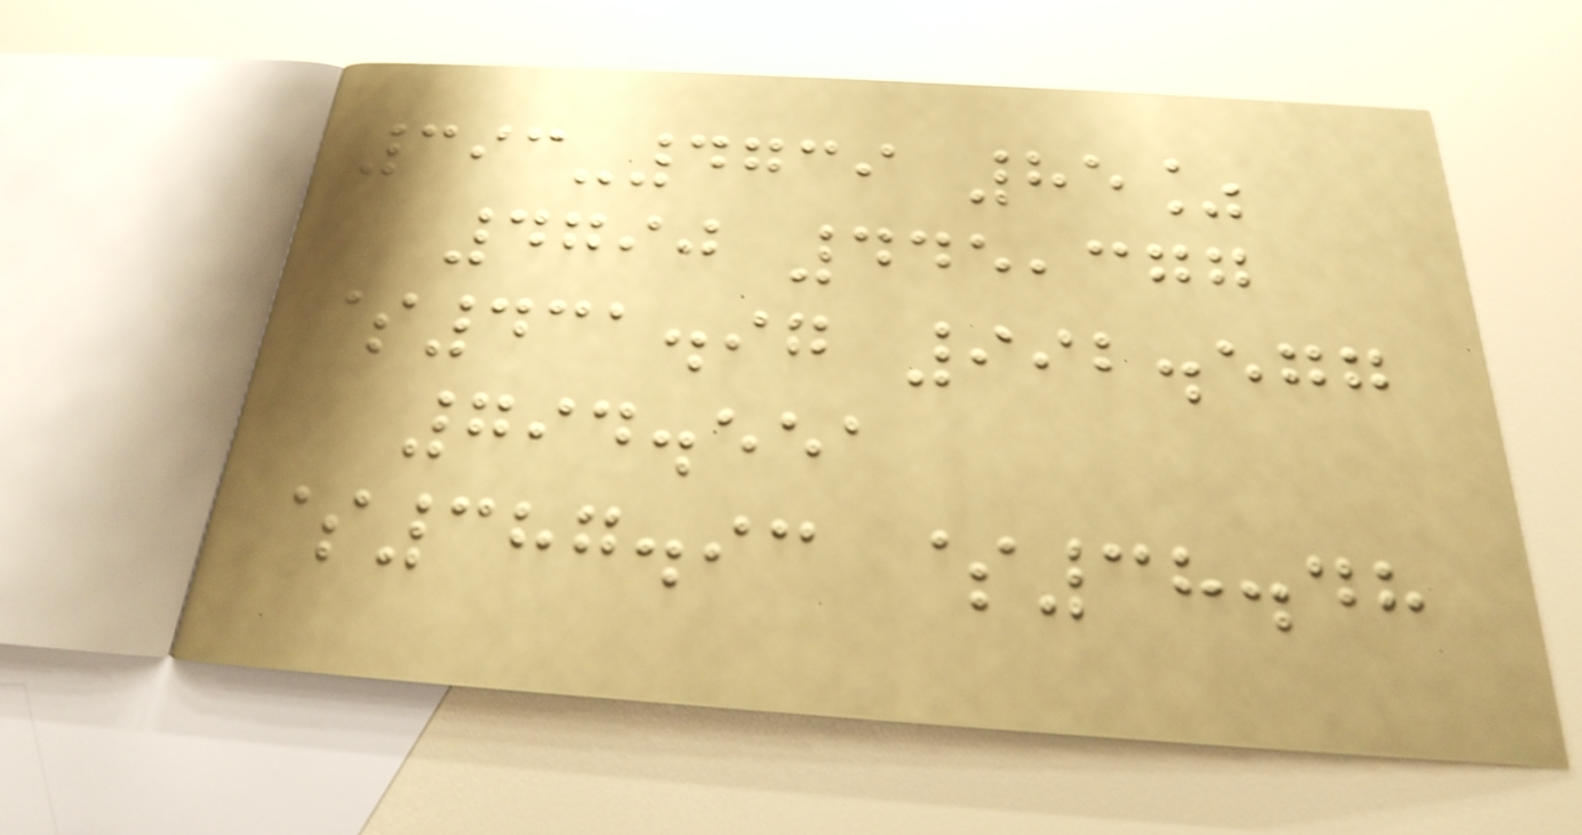393-4739 85%
4790 445,377
$431.97 992.577
794.551
$387.93 $38.48
